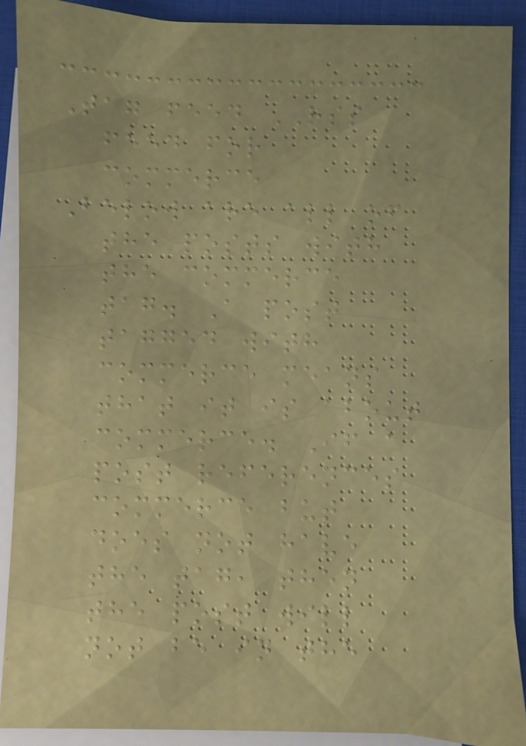Tag feed RSS
feed for
commerce
Below are all of
the posts with
the commerce
tag. A post
tagged with
commerce means
that it is about
commerce. If a
post references
commerce but
does not have
the tag, then
the post will
not be in the
